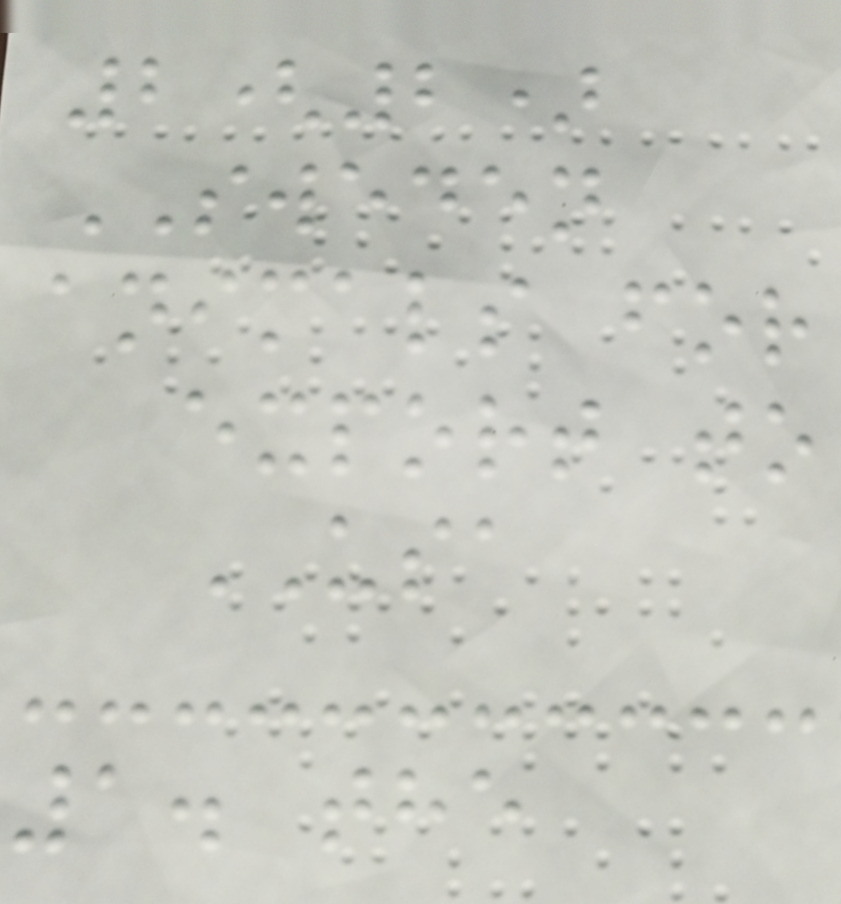2(2)
SWEDEN
animals for
export to
USA
1. the
